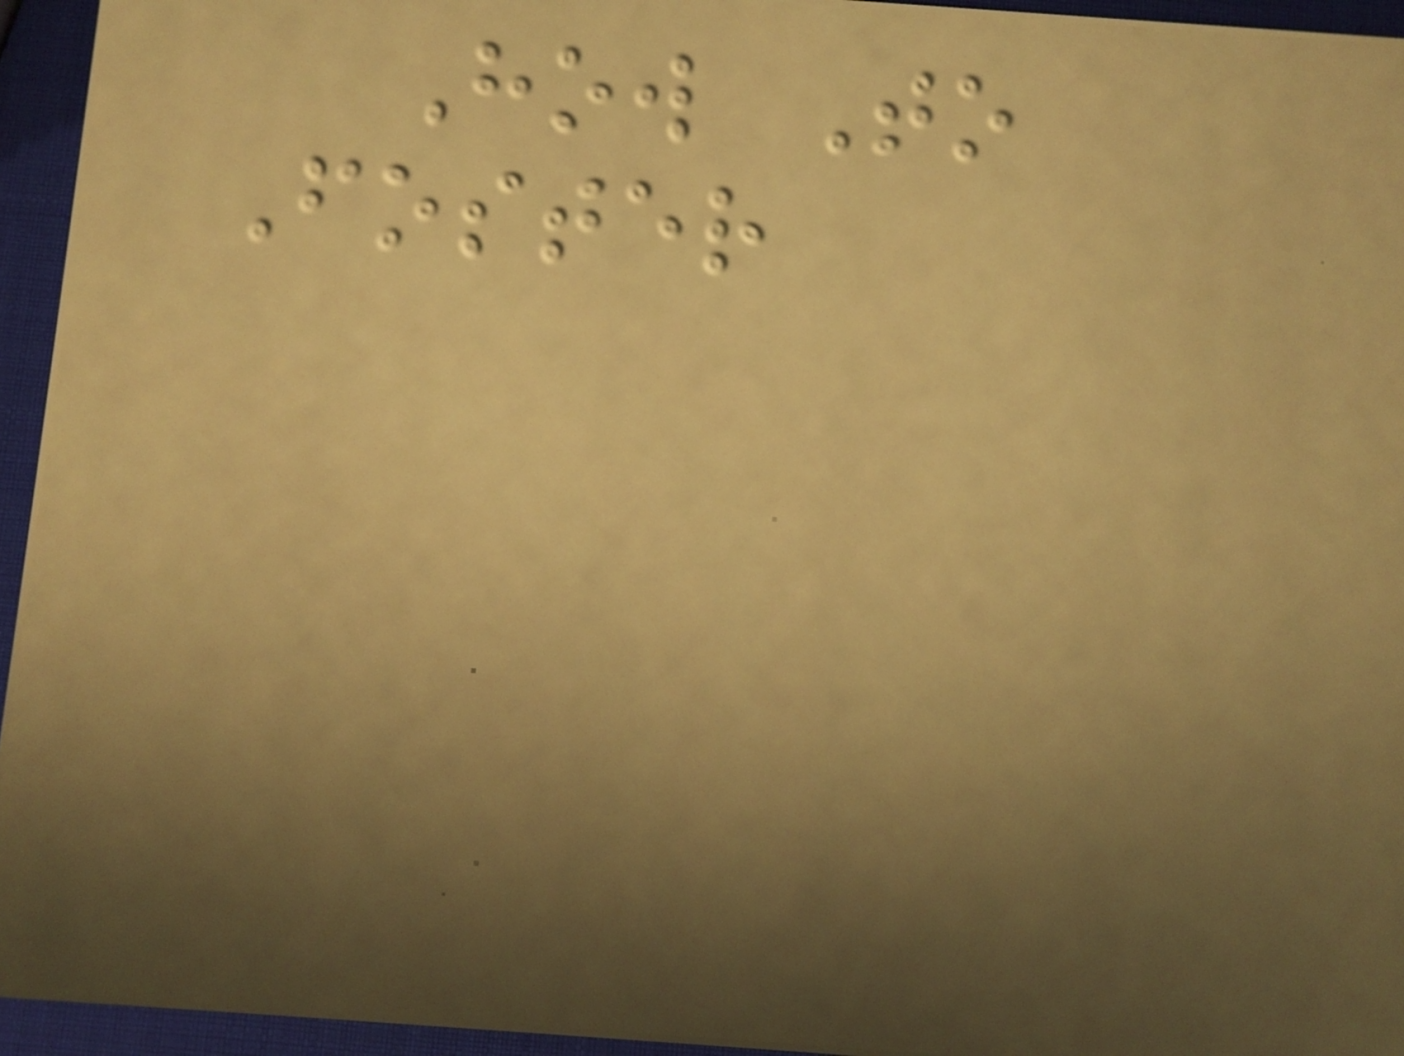How To
Foster
